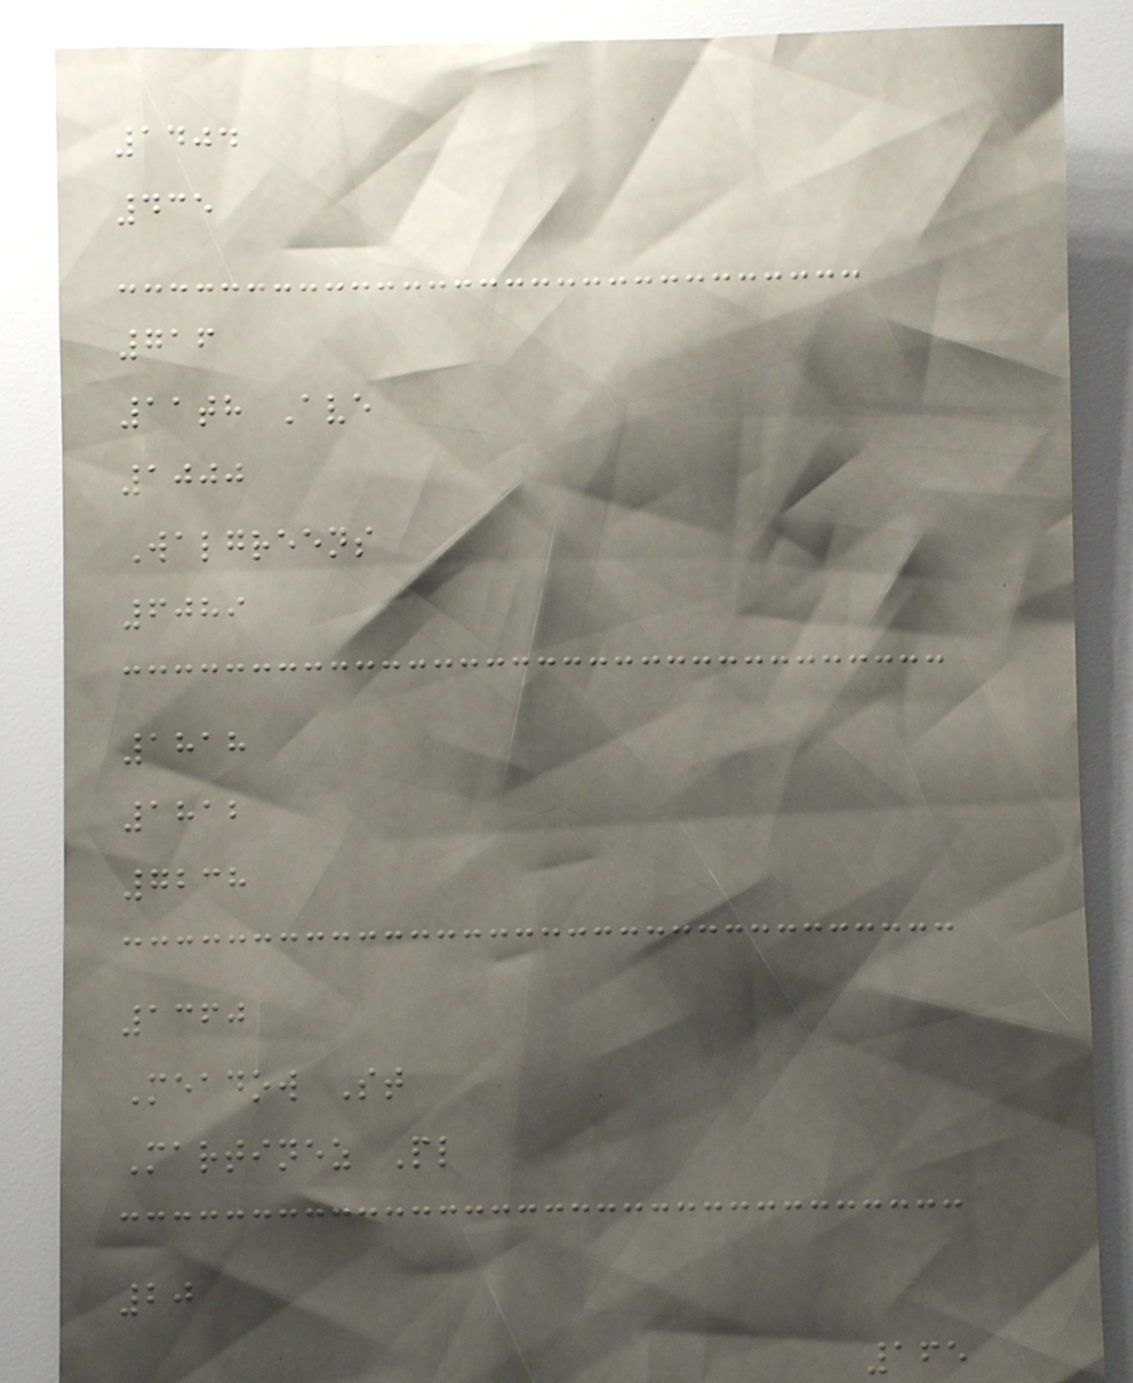1404
435
716
11th Ave
1000
Walgreens
6089
1818
1812
7238
1360
Meadow St
Martinez Pl
20
165
